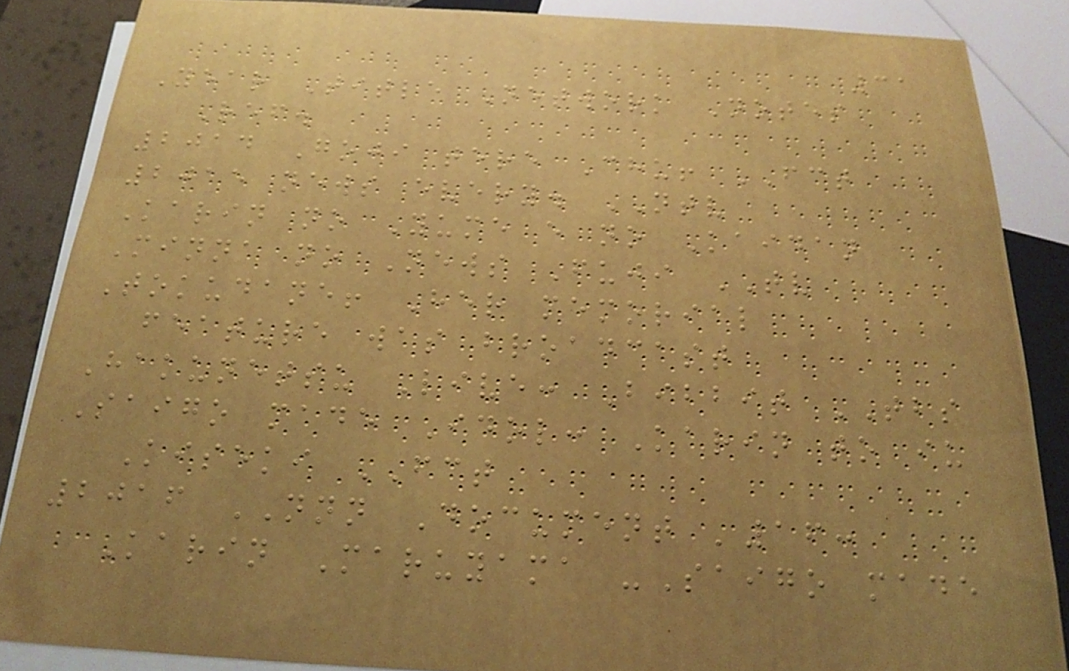31
Year Title Network Notes
Ref.
2014 Goji tere Chu! FCT
2015 news every. NTV
Karin no Yume e no Kaidan
Minna no News Fuji TV
Tokudane! Her memorial
feature was broadcast
Hakunetsu Live: Bibbit TBS
Saigo made Idol: Karin to iu
Kiseki FCT
2016 NNN Document '16:
Karin Maruyama -Saigo made
